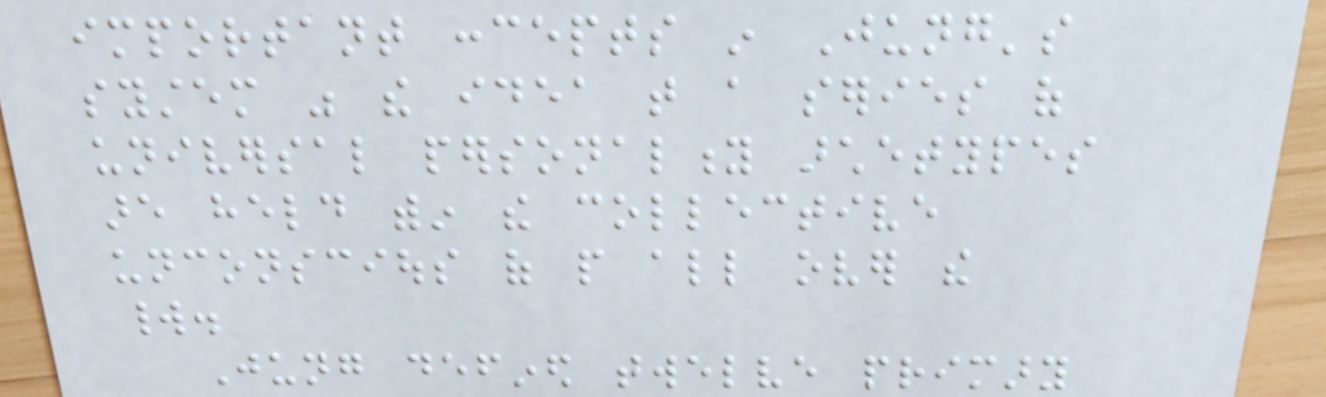important concepts in Jung's
system was the idea that a series of
universal personality archetypes
are held within the collective
unconscious of people all over the
world.
Jung defined twelve primary
